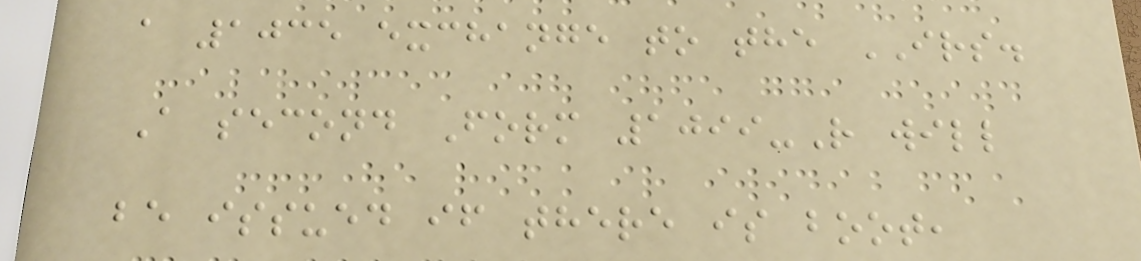a 1035 exchange to the IRS.
A second Form 1099-R will
be issued if there is boot,
